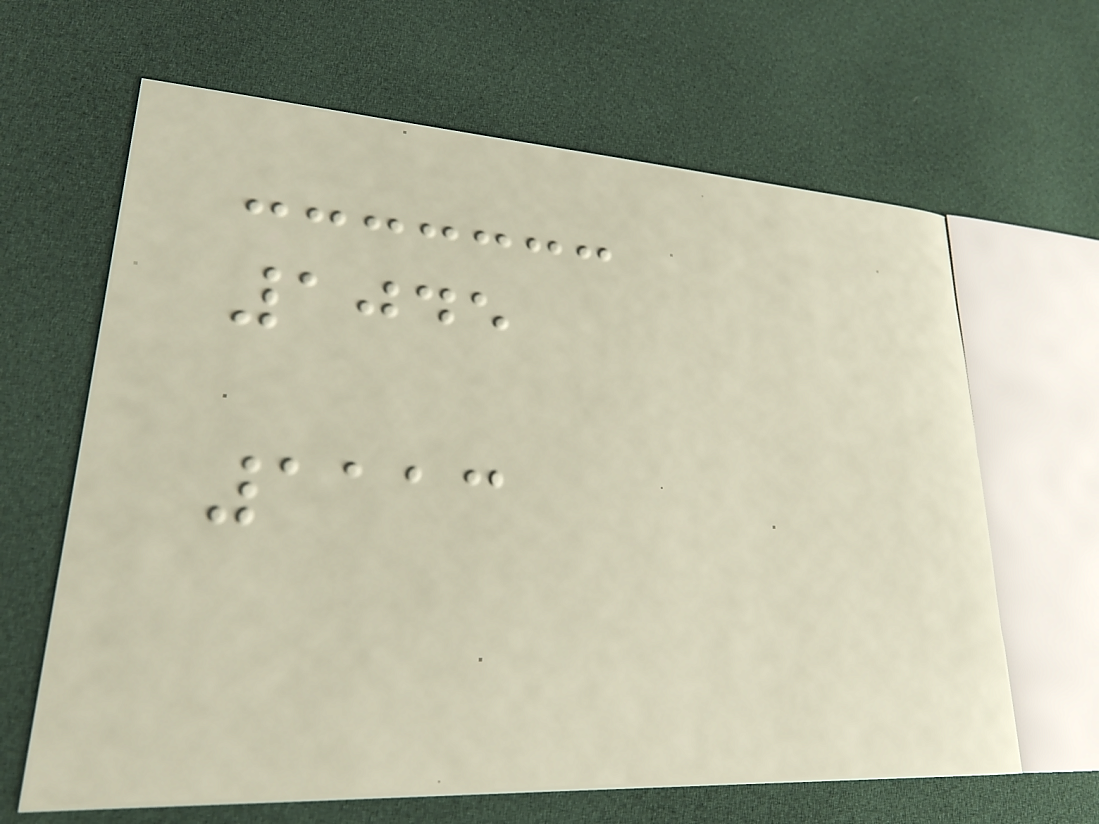1045
1113
